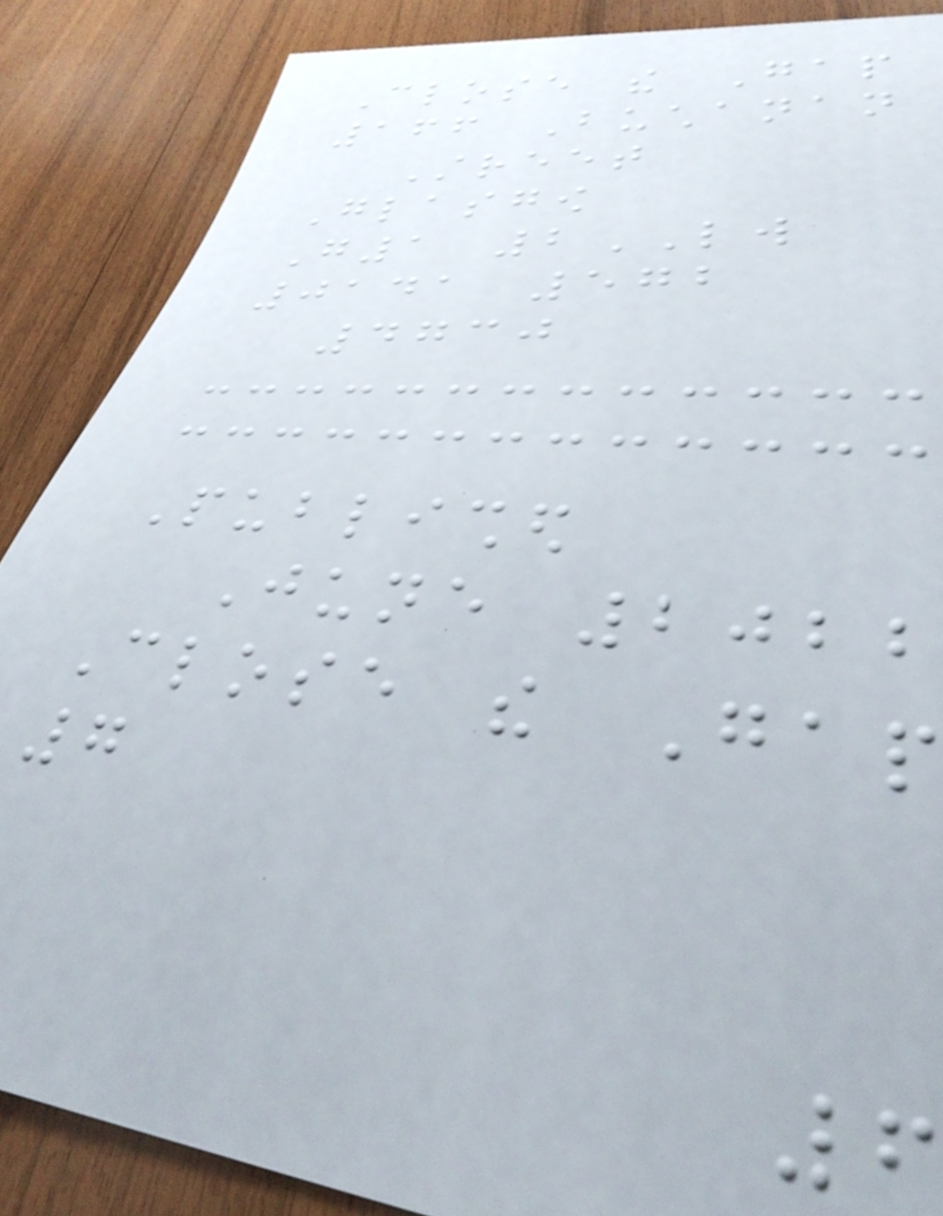Close the Gap
166 Buchanan
Street
Glasgow
G1 2LW
0141 572
4730
Published
June 2022
Close the Gap
7
6
